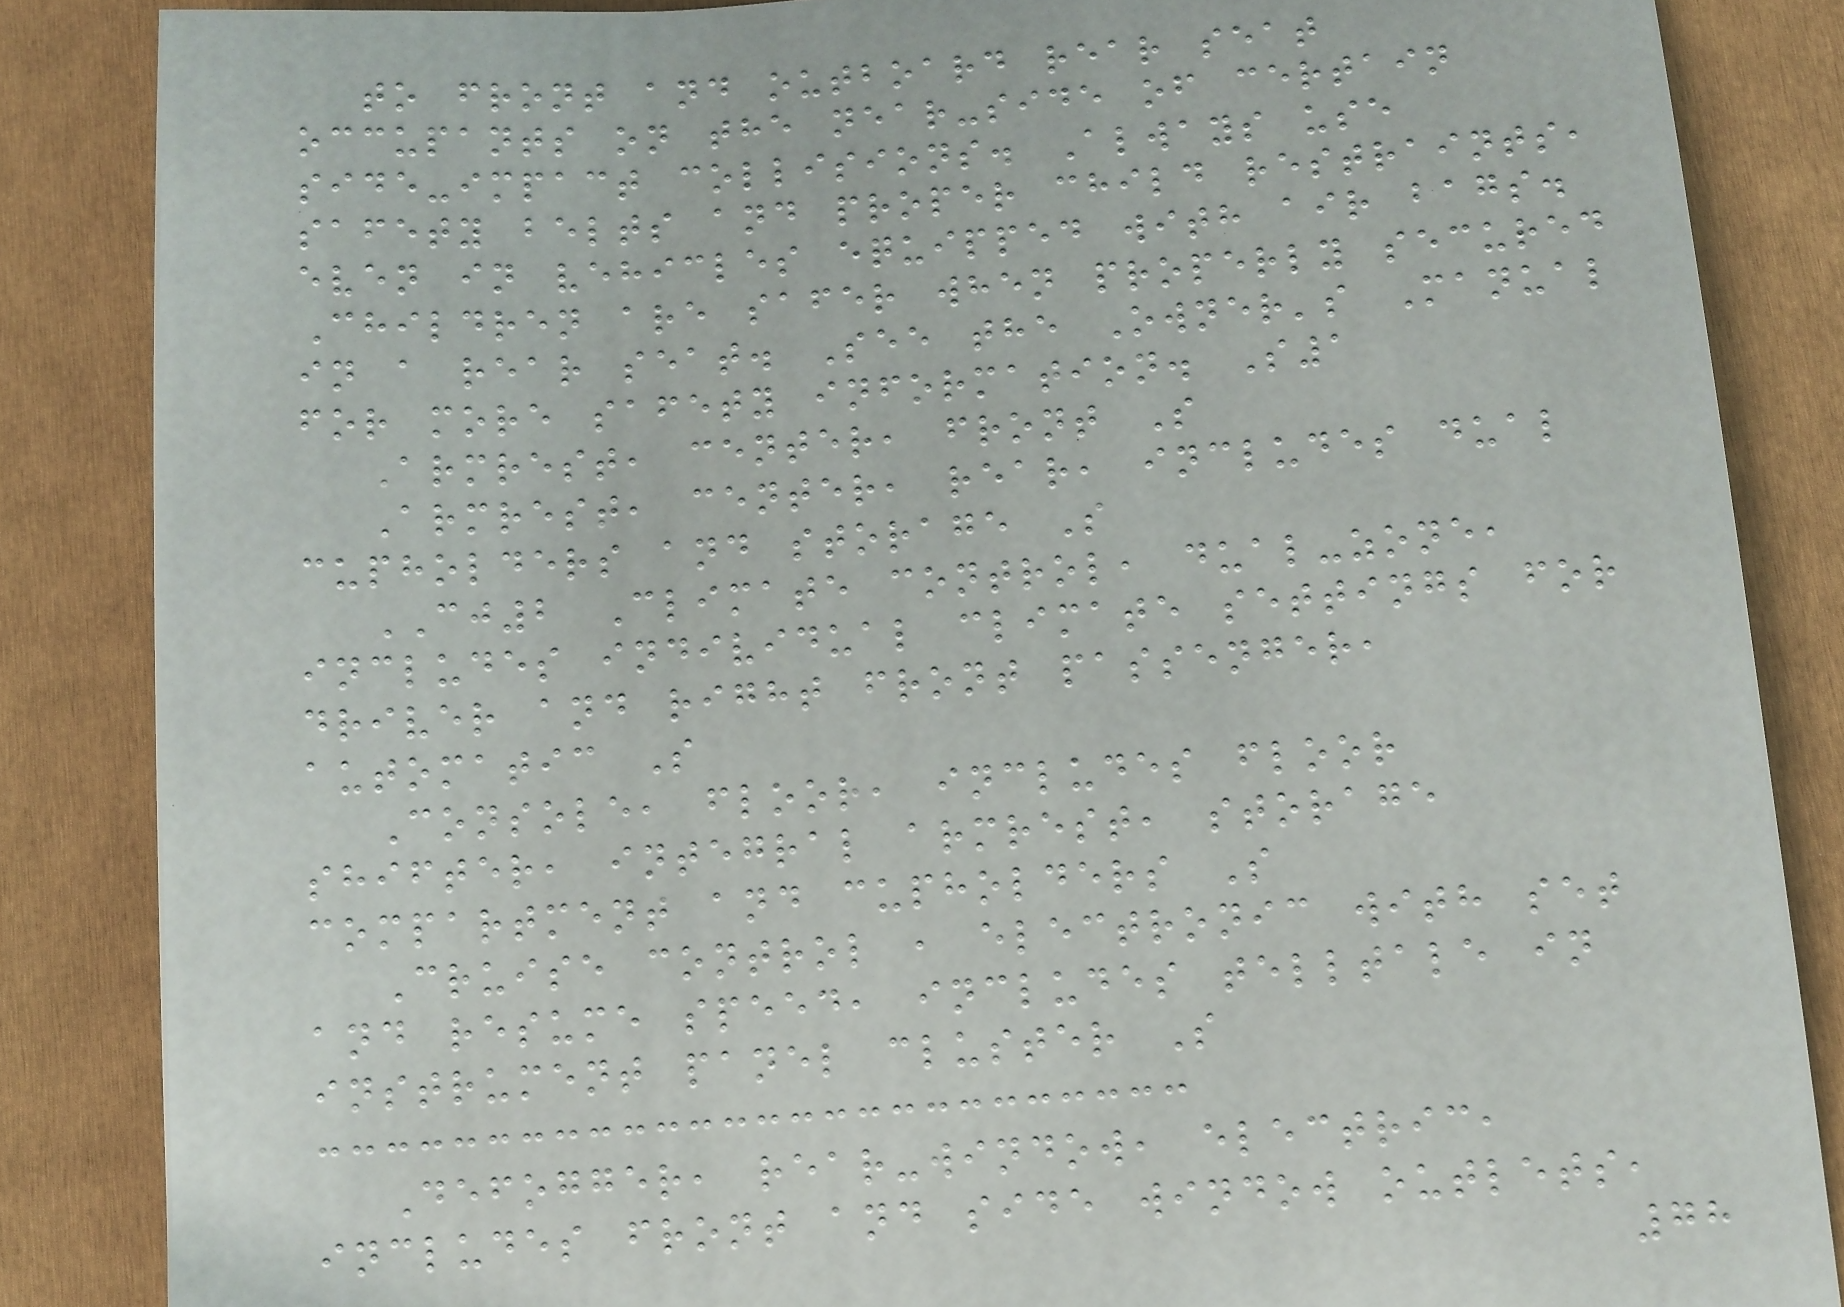to front and outboard rear seat
occupants on the near-side of certain
side-impact collisions. Always use
safety belts and proper child restraints,
even in vehicles equipped with air bags.
Children are safer when properly secured
in a rear seat. See the Owner's Manual
for more safety information. S1
Armrest, center, front S
Armrest, center, rear, includes dual
cupholders and storage S
CJ2 Climate control, dual-zone,
includes individual climate settings for
driver and right front passenger,
automatic S
Console, floor, includes floor
shifter, integral armrest, storage
compartment and cupholders S
Cruise control , electronic with set
and resume speed, includes telltale in
instrument panel cluster S
Defogger, rear-window, electric,
includes front and side window outlets,
78
